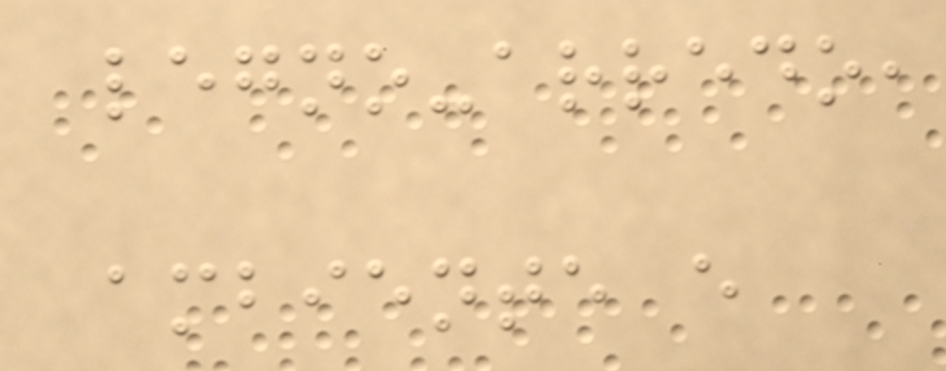legno-arredo,
ambiente e
